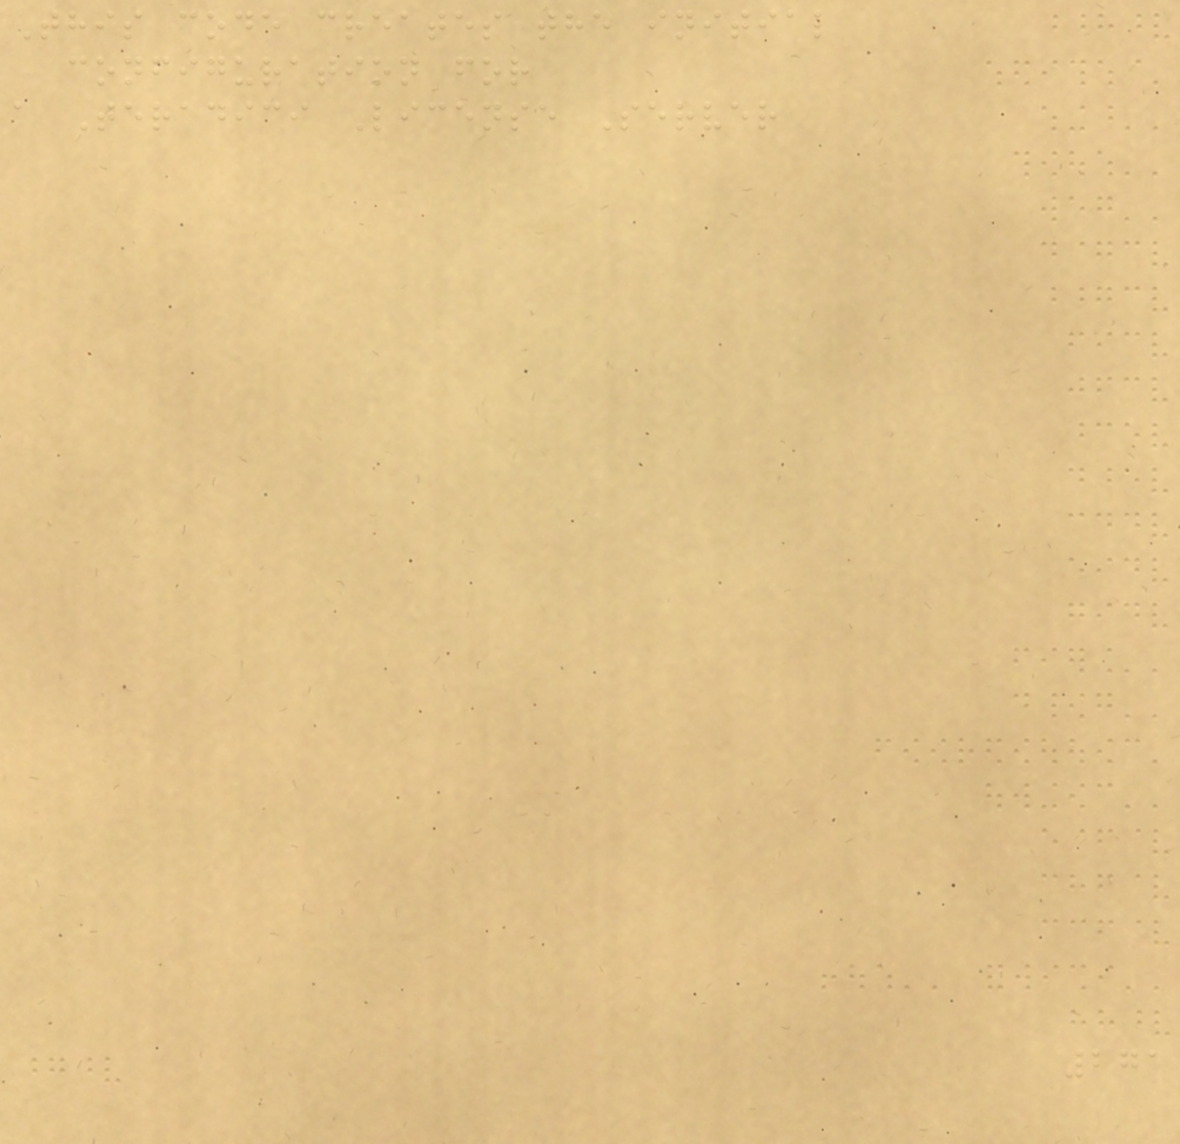This code creates the initial
configuration for
a Teradici License Server
271
